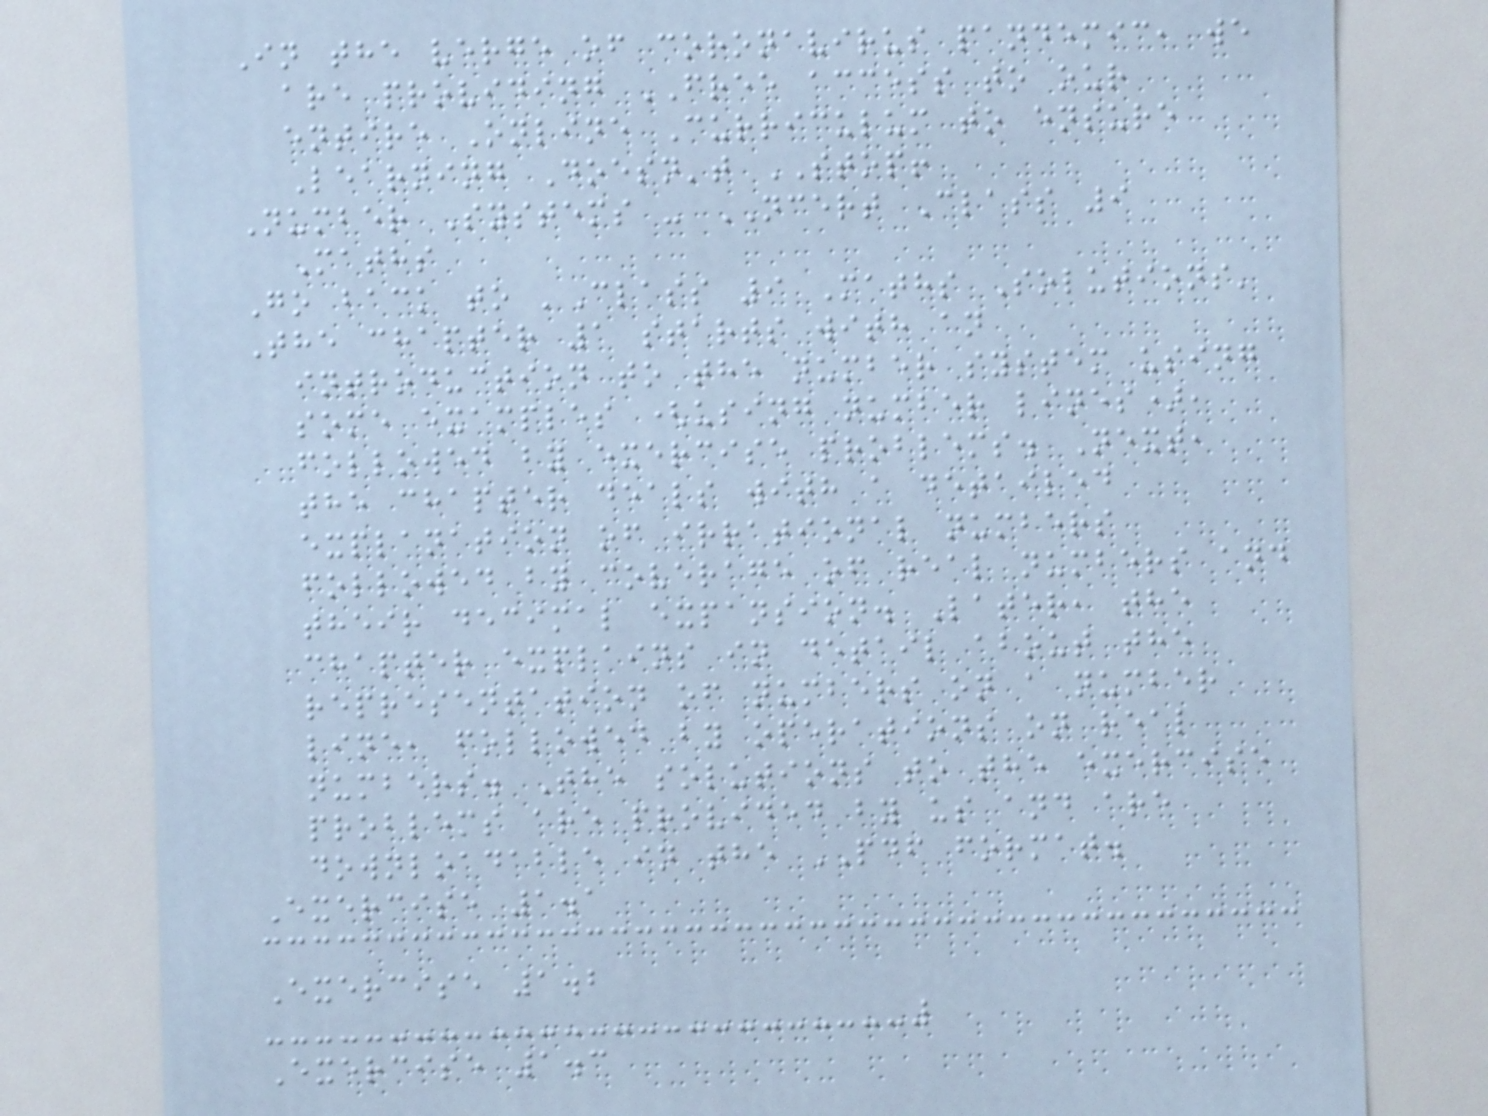In the verge of coronavirus pandemic, we
are providing FREE access to our
entire Online Curriculum to ensure
Learning Doesn't STOP!
Number Systems - NCERT Class 9
Maths
Go back to 'Class 9 Maths Solutions'
The chapter 1 starts with an
introduction to the number system using
some examples (using number lines),
followed by exercise problems. Next,
the chapter deals with a detailed
explanation of irrational numbers
followed by coverage of real numbers and
their decimal expansion. Later, the
chapter explains in detail about the
representation of numbers on a number
line, followed by operations on real
numbers. The solutions to the exercise
problems are provided by us and are
downloadable in the PDF format.
Exercise 1.1
Exercise 1.2
Exercise 1.3
